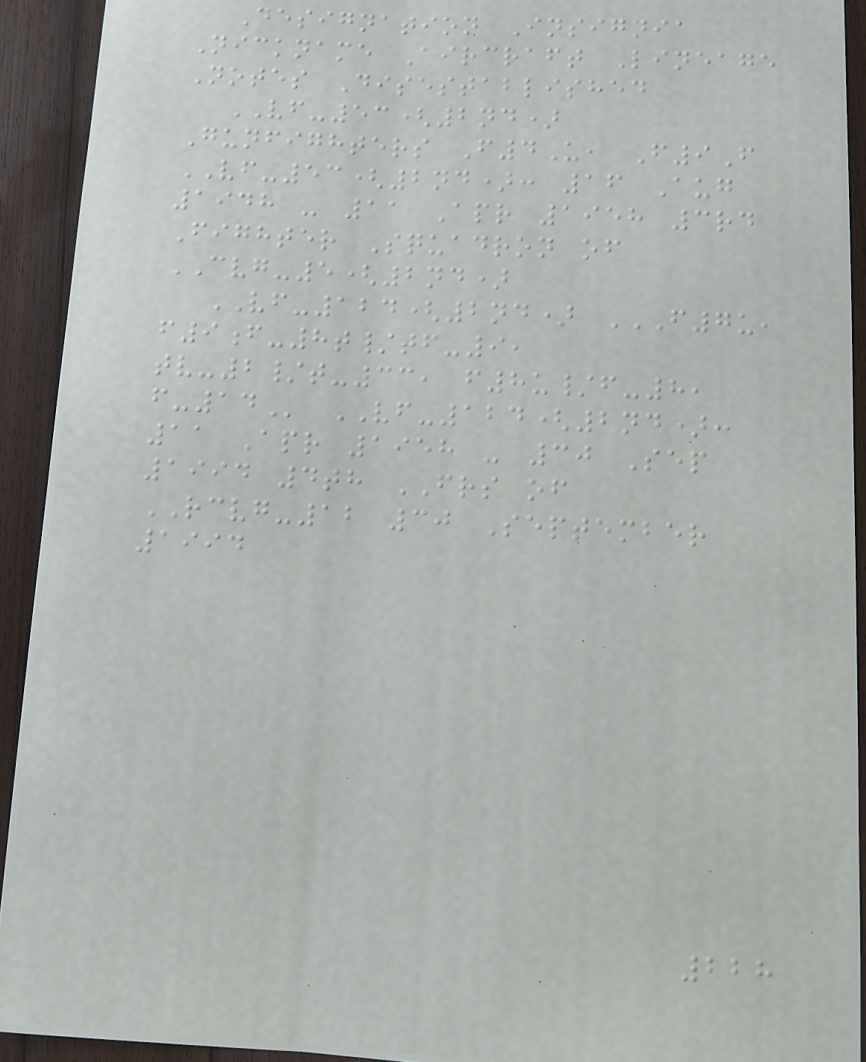Designation Insignia
Nickname Aircraft Lineage
Notes Disestablished
VF-53(2nd)
Gunfighters F4U, F9F
VF-53(2nd): 16 Aug
1948 - 11 Apr 1958 3rd
Fighter Squadron of
CVG-5(2nd)
VF-124(2nd) F7U,
F9F-8T/TF-9,
TV-2/T-33, F8U/F-8,
F-14 VF-124(2nd):
11 Apr 1958 - 30 Sep
1994 4th FRS of
RCVG-12 30 September
1994
228
